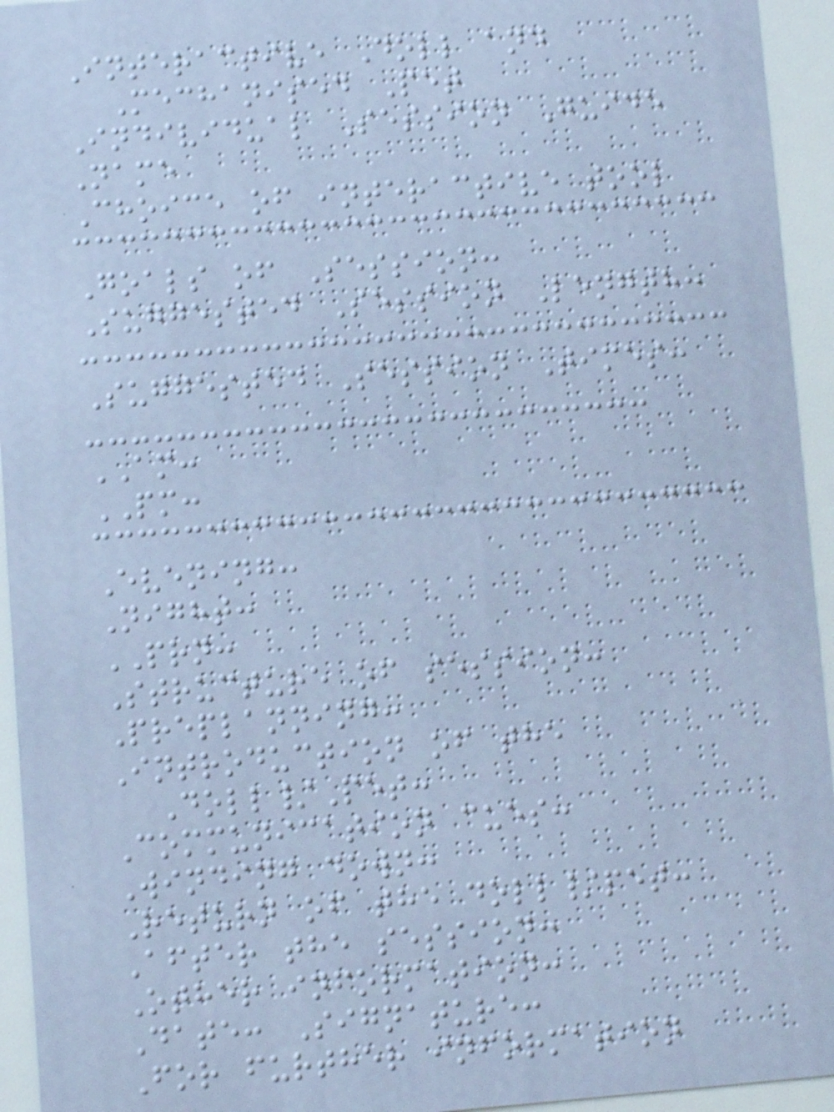Interactive Doll and
Mechanised Pet
Individual Session Guide
Name
Choice of interactive tool
Goals of Session:
Suggested Session Length:
Suggested Session Times:
AM:
PM:
Evening:
Night:
PRN:
Structure of session:
Preplanning:
Introduction of the
Doll/Pet:
Communication cues:
Winding down:
Return of the doll/pet:
After the session:
Other information:
Date: Signature:
For further information
